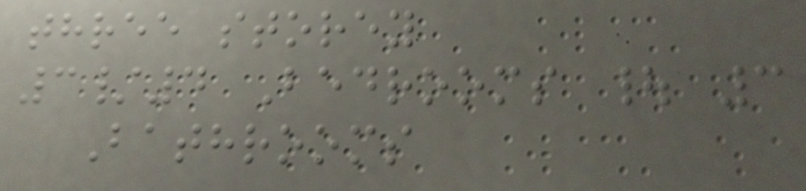three storey
3/4 Bedrooms | 3
Bathrooms
